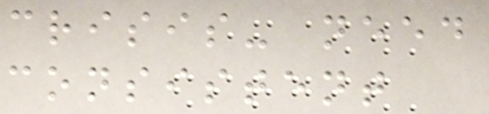crisis- need
consistent
